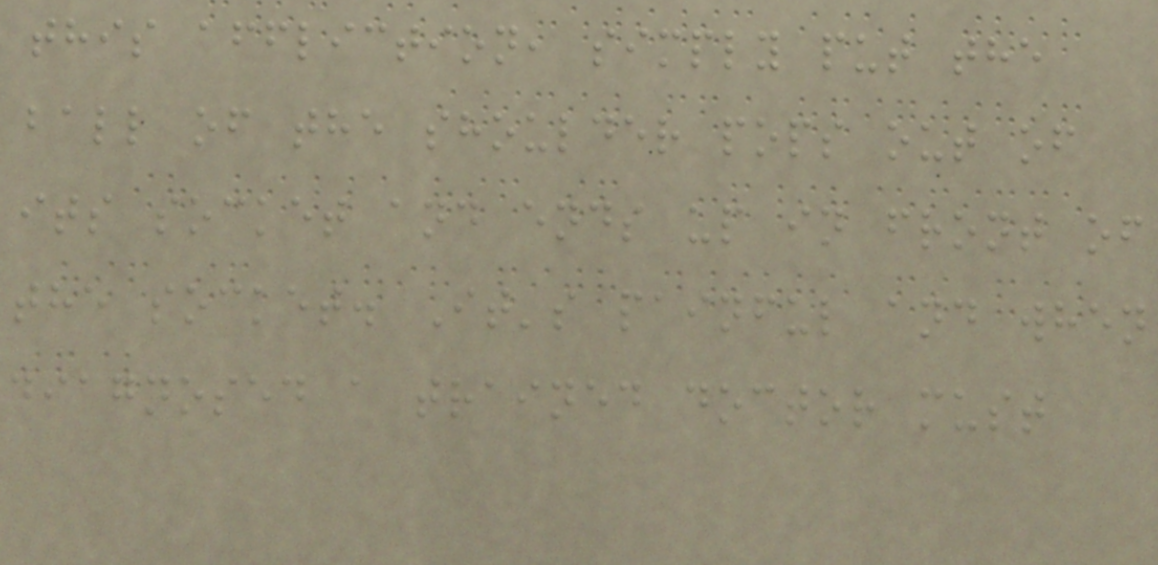this affliction, simply put the
ball of the shoulder pops out of
its socket and ends up in front of
the socket. It's painful and when
diagnosed a trained doctor must
